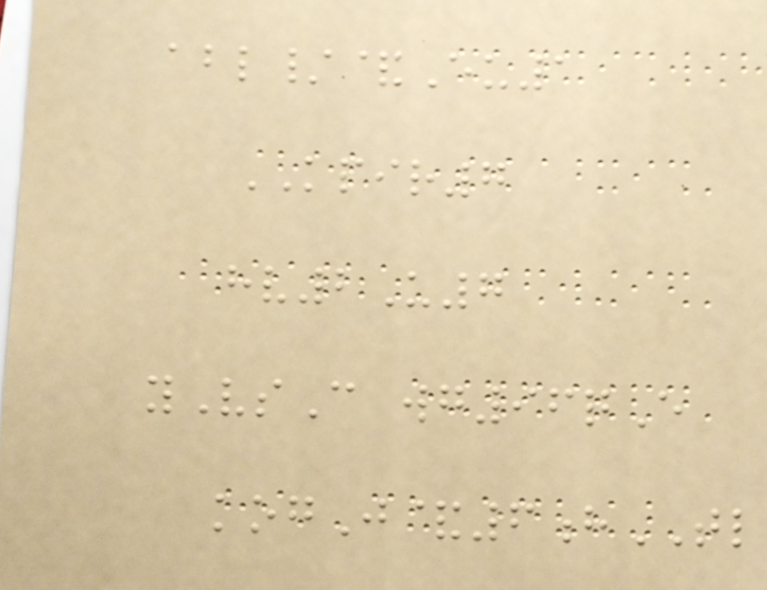abl/&Eu1
KPIR7
hv2U7
yVsC wg96qE
kogJ&6hTL
